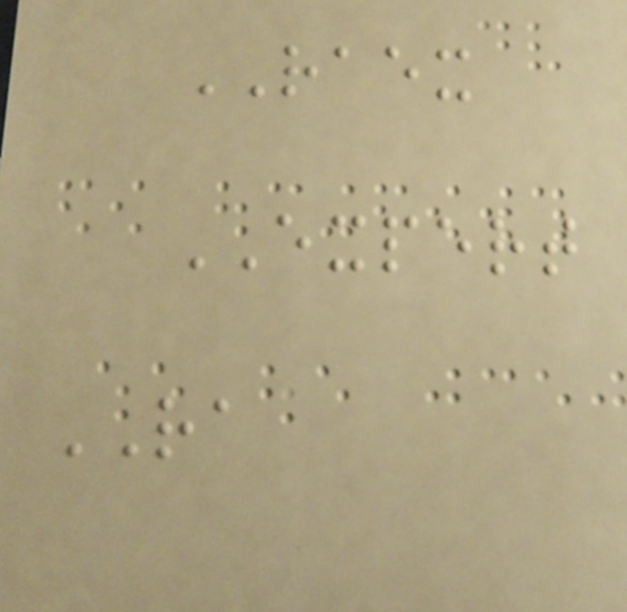RAEX
EXPERT
RA
